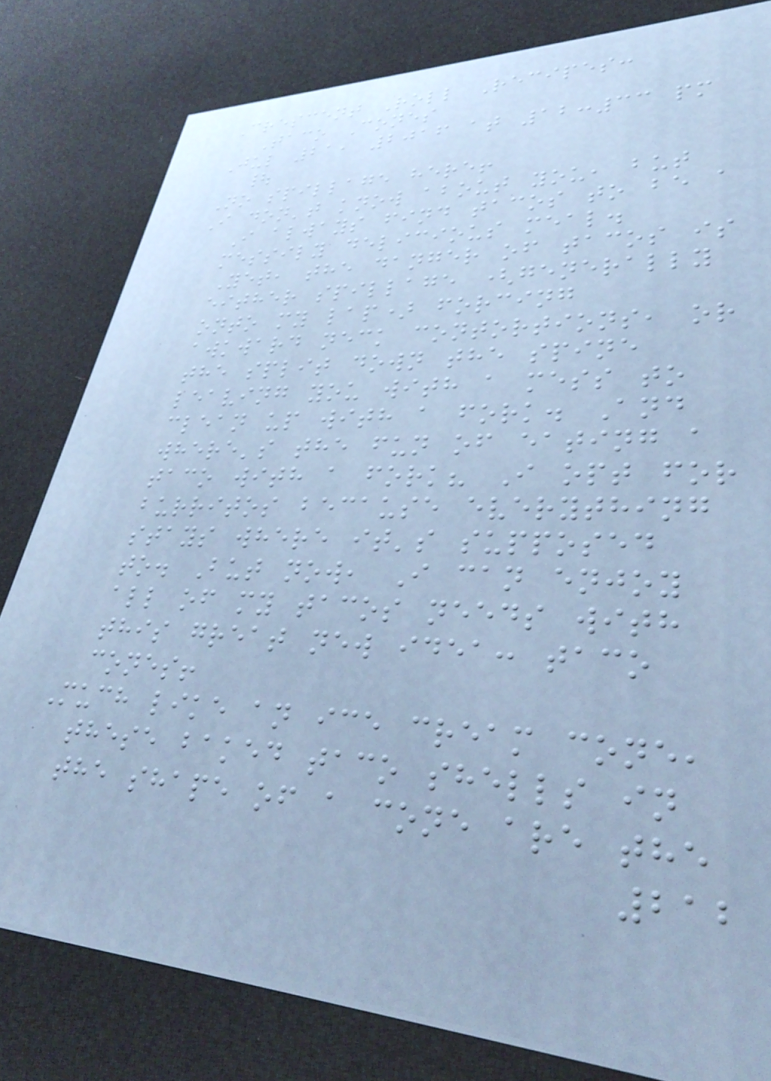Crescent Roll Recipes:
Taco Cones
Jul 21, 2016 at 12:33 pm
|
No spillage here!
I don't know about you, but
I always find tacos to be a
messily delicious meal.
Yet, the danger of tacos is
either spillage (generally
onto my lap) forcing
awkward neck contortions, or
the split down the spine
leaving you with a mess to
clean up with a fork. And
where's the fun of eating a
taco with a fork? I opt for
burritos because everything
stays where it's supposed
to. But now, I can enjoy
all of my tacos needs with
this great new idea: taco
cones!
Much like an ice cream cone,
these baked taco shells in
the shape of a cone are the
212
